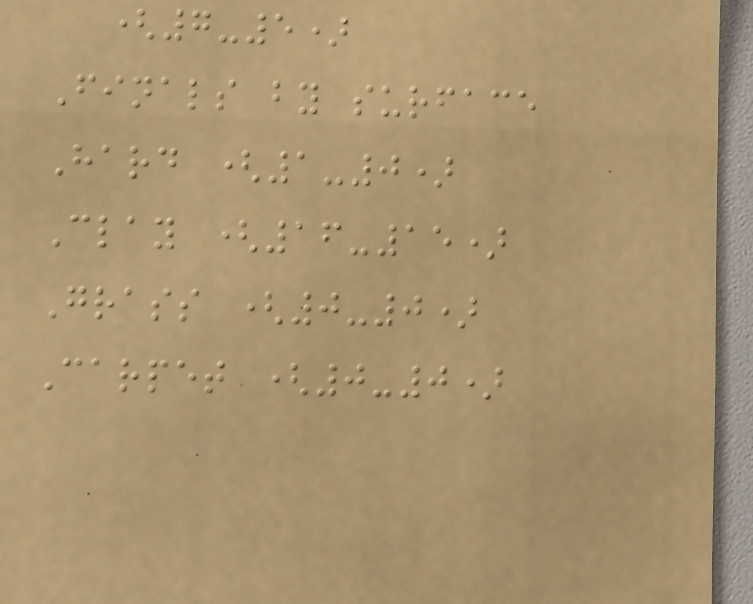(7-5)
Finals by surface
Hard (1-0)
Clay (16-15)
Grass (0-0)
Carpet (0-0)
